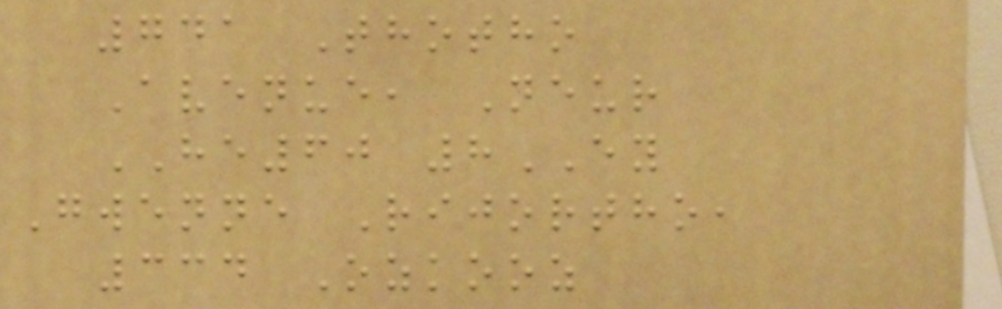741 Thotho
Avenue, Neur
HE60 8EY
Gwenne Rijortho,
334 Ozkooz
